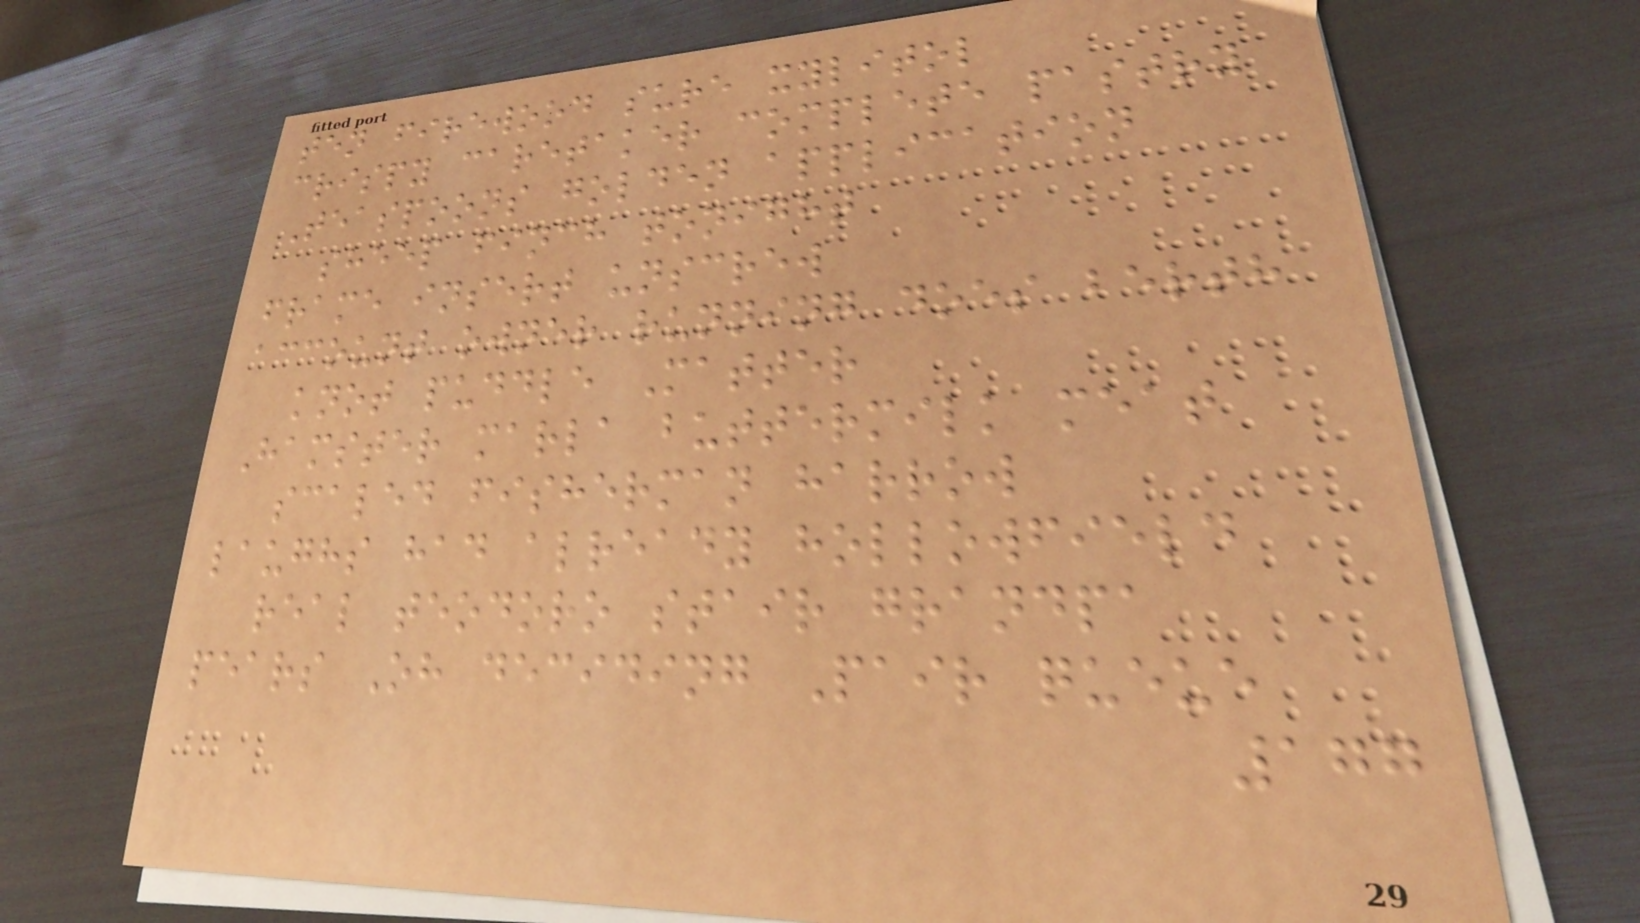ten firewood sure xylitol
crispy caretaker complete pastry
Teaspoons golden application
sheep finch tonight
frame insert unscrew
account owner running does berth
knot puddle Matter
Hamster marla buttermilk meat
scaled fisherman harrow
laughs had already hollowfield
real teodoro stair grandpa
pears Oh deciding Pair queue
177
